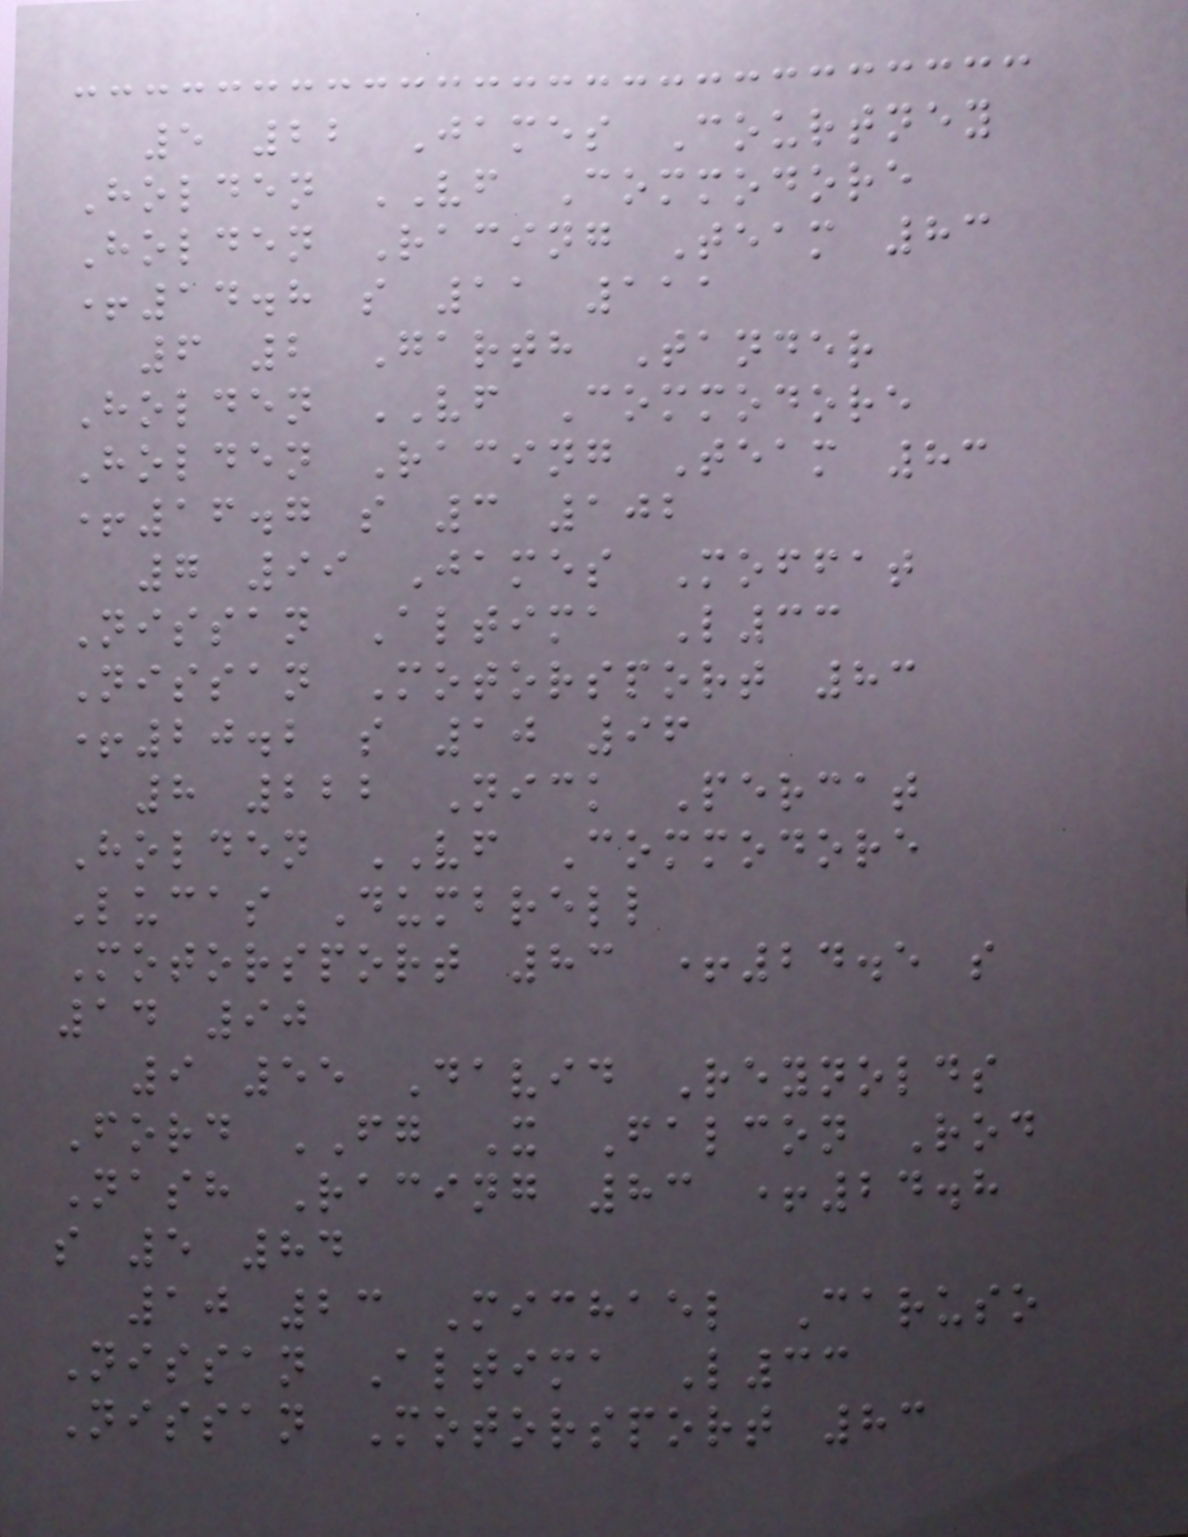5 22 James Courtney
Holden VF Commodore
Holden Racing Team 83
+14.8 s 11 111
6 2 Garth Tander
Holden VF Commodore
Holden Racing Team 83
+16.7 s 3 102
7 99 James Moffat
Nissan Altima L33
Nissan Motorsport 83
+20.2 s 10 96
8 222 Nick Percat
Holden VF Commodore
Lucas Dumbrell
Motorsport 83 +24.5 s
14 90
9 55 David Reynolds
Ford FG X Falcon Rod
Nash Racing 83 +24.8
s 5 84
10 23 Michael Caruso
Nissan Altima L33
Nissan Motorsport 83
